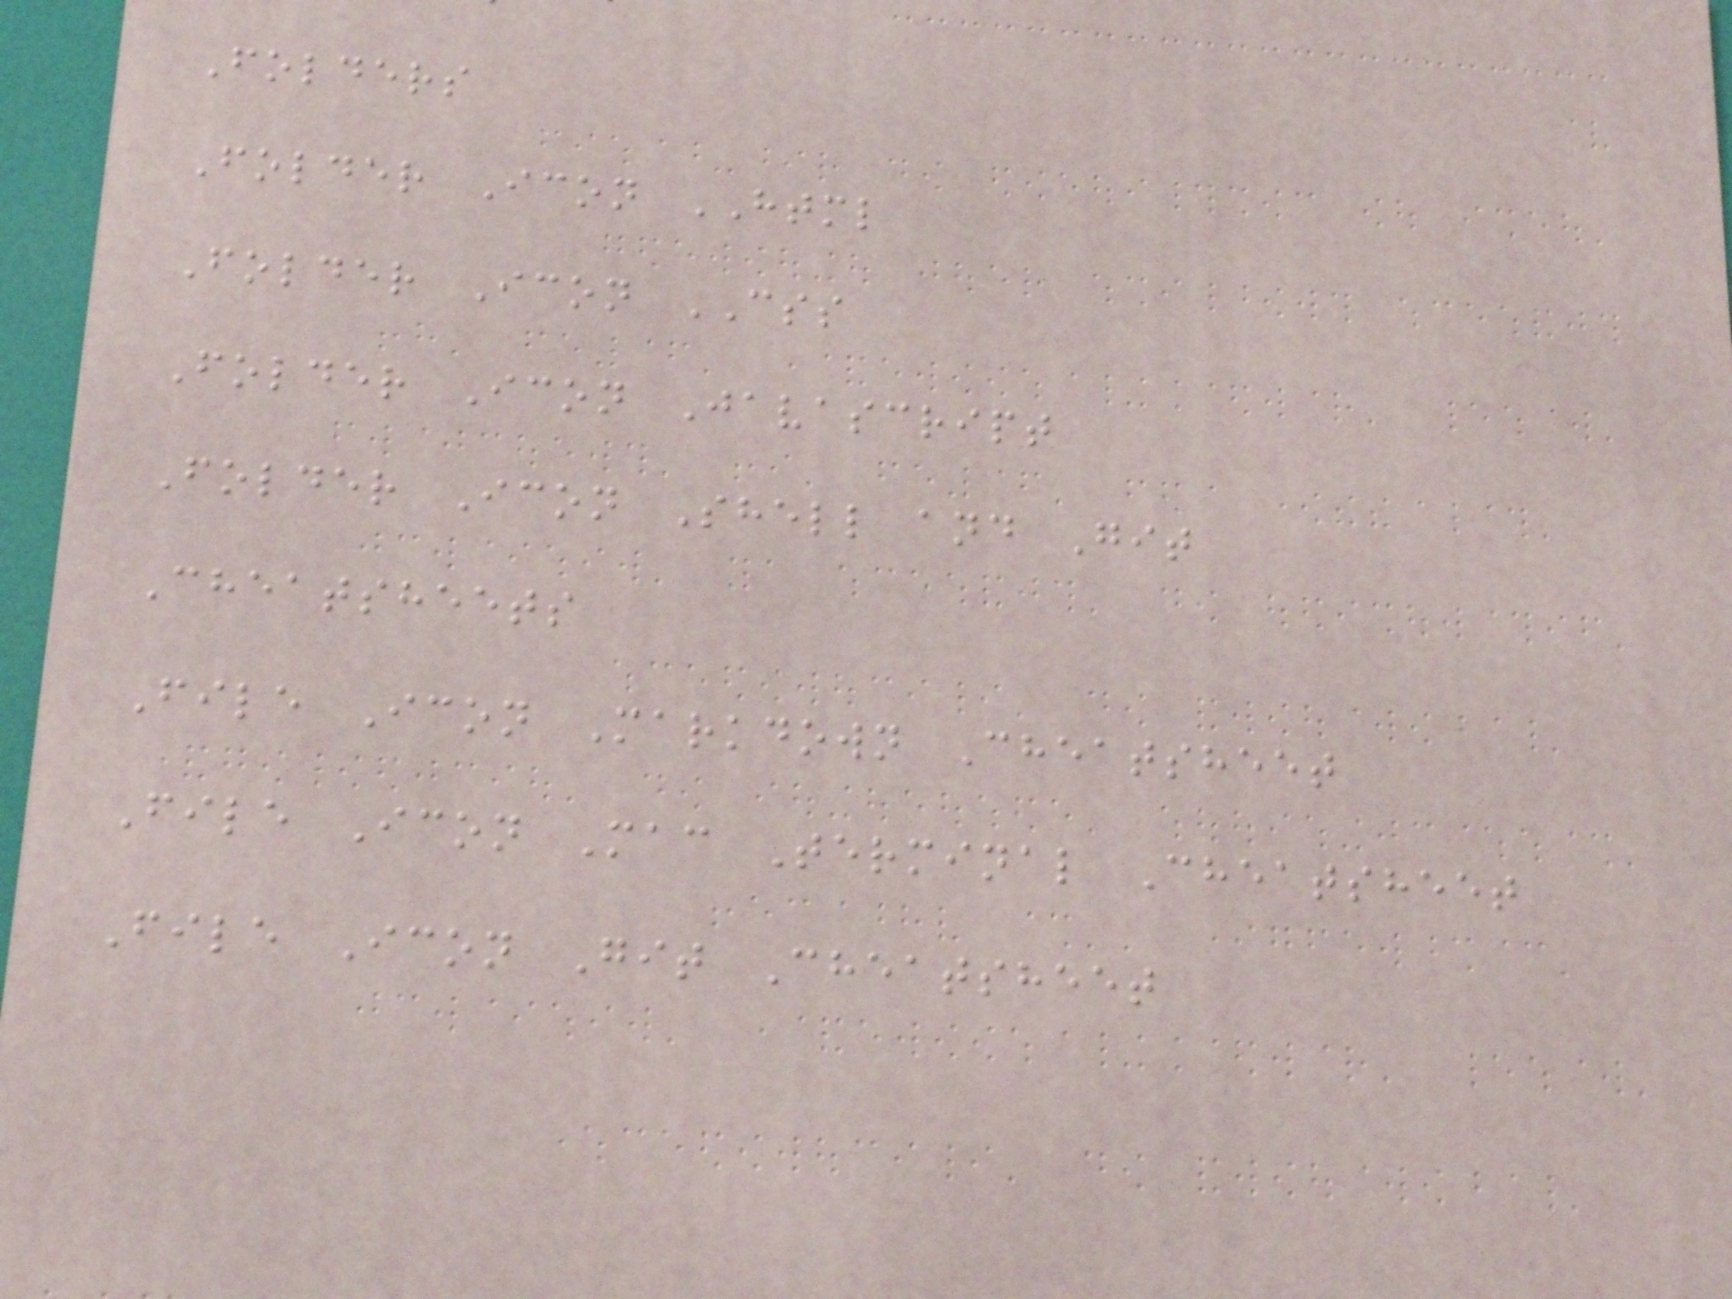Folders
Folder Icon HTML
Folder Icon CSS
Folder Icon Javascript
Folder Icon Shell and Git
Cheatsheets
File Icon Markdown Cheatsheet
File Icon Mac Terminal Cheatsheet
File Icon Git Cheatsheet
